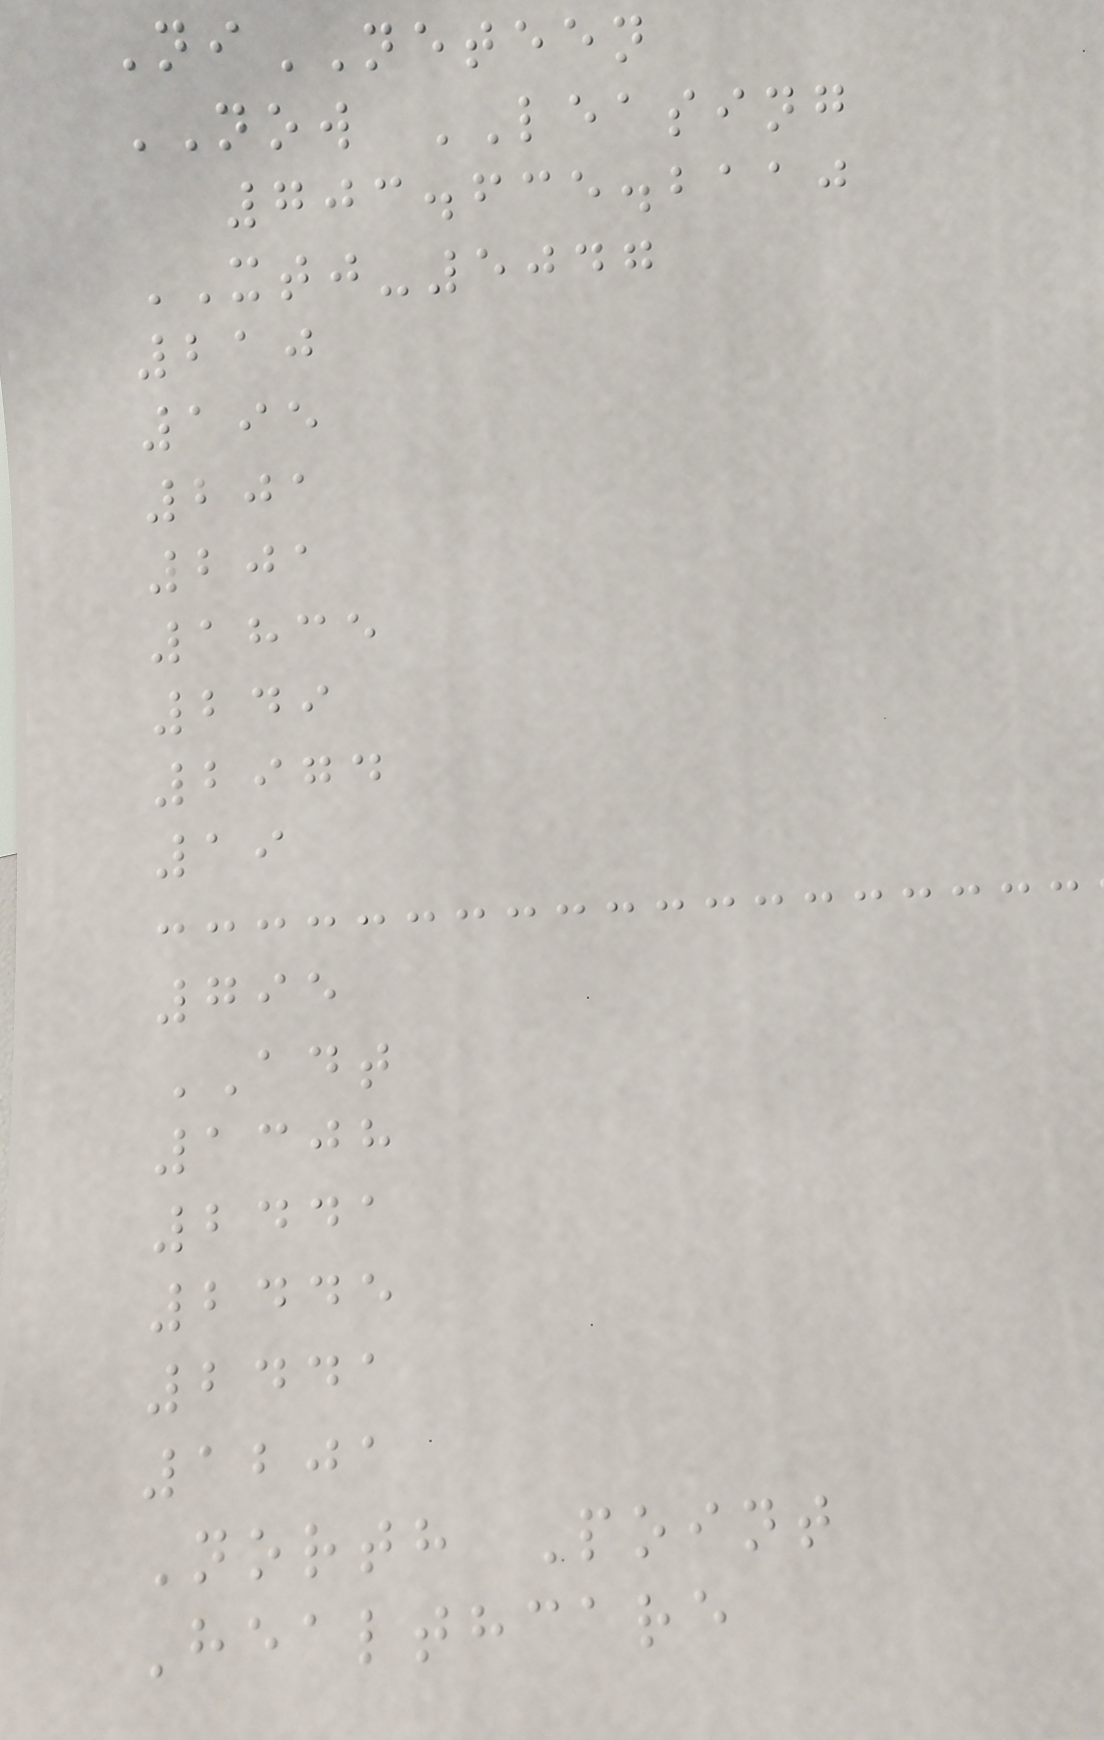NiNETEEN
NOW LEASING
703.635.2110
XTJ-5047
210
195
201
201
1835
249
2974
19
795
ADT
1308
2441
2445
2441
1201
North Point
Healthcare
